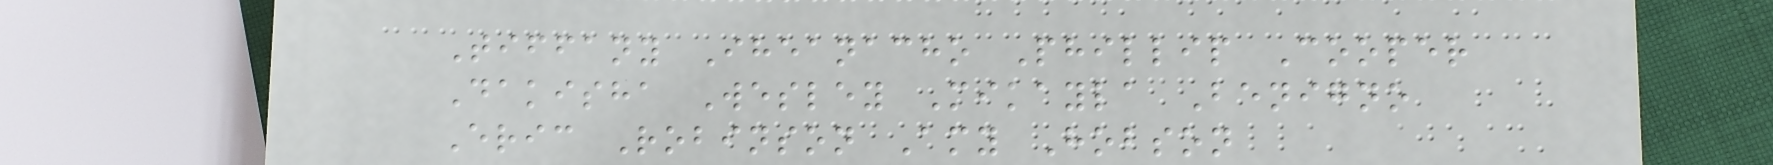Tiffany Iheanacho Phillip Cooper
Dakisha Wesley Mikayla Benigno
Eric Robinson Amy Hobson
